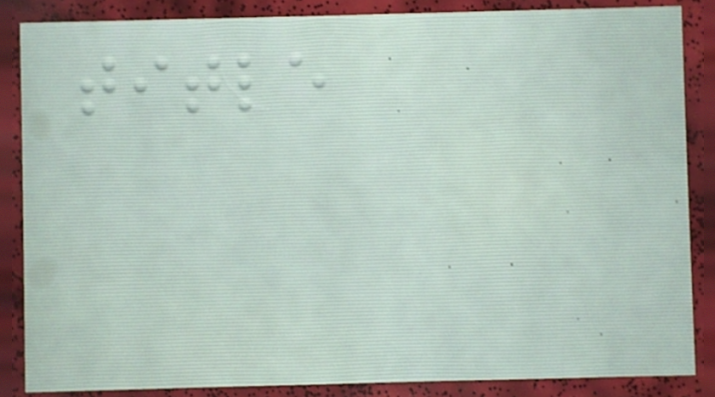title
